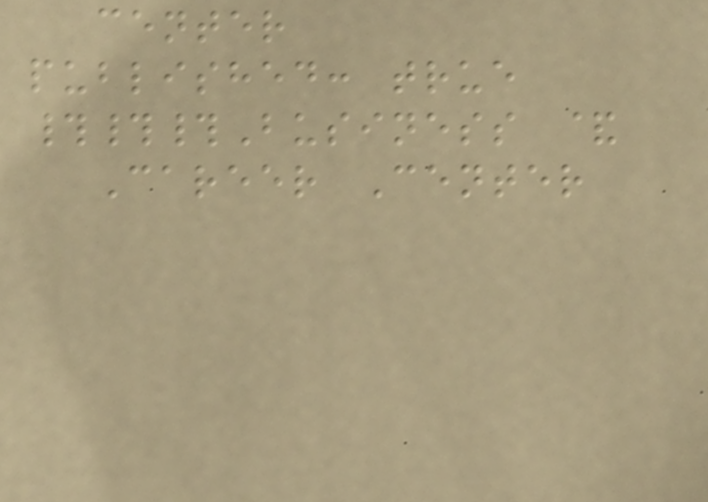center
published: true
###Business &
Career Center
